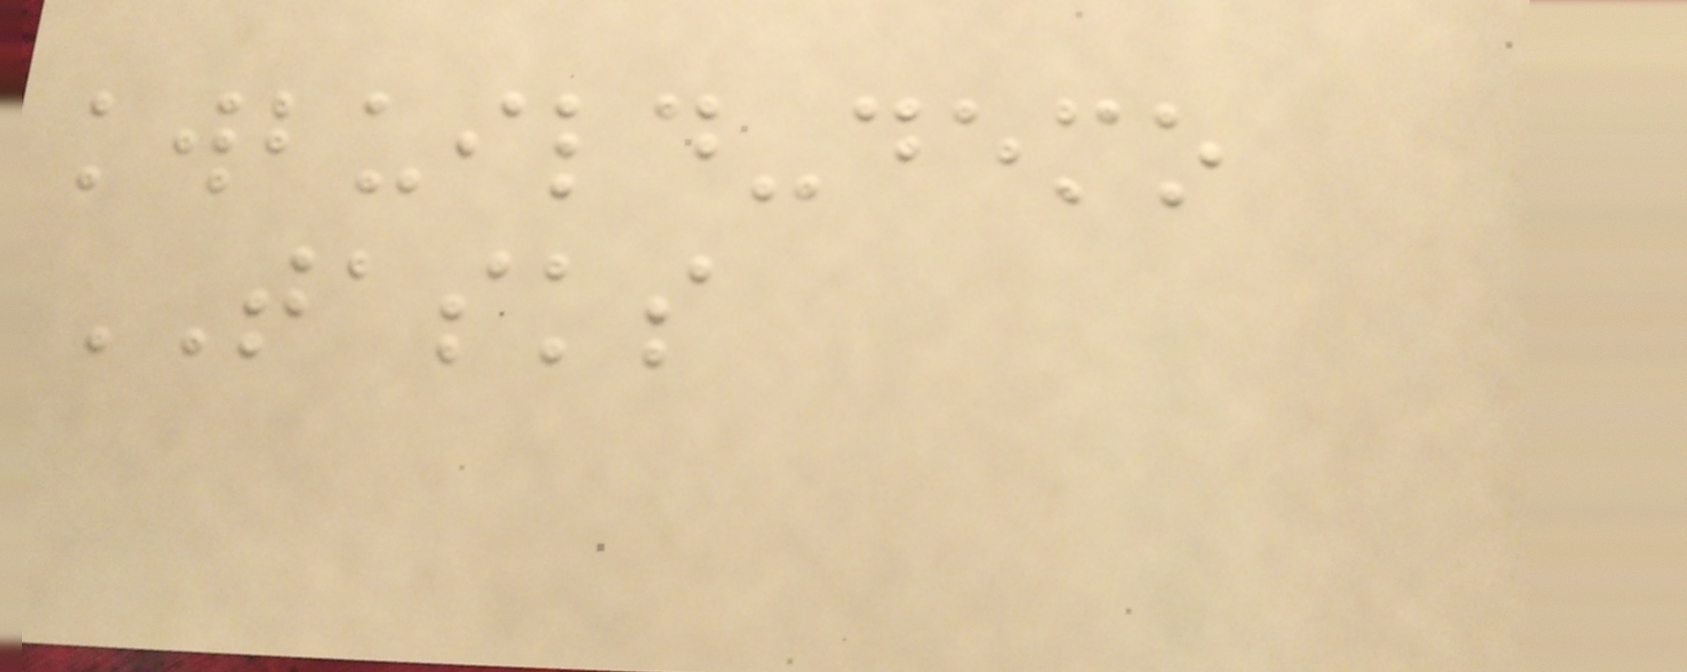kwbuild-demo
TASKS
